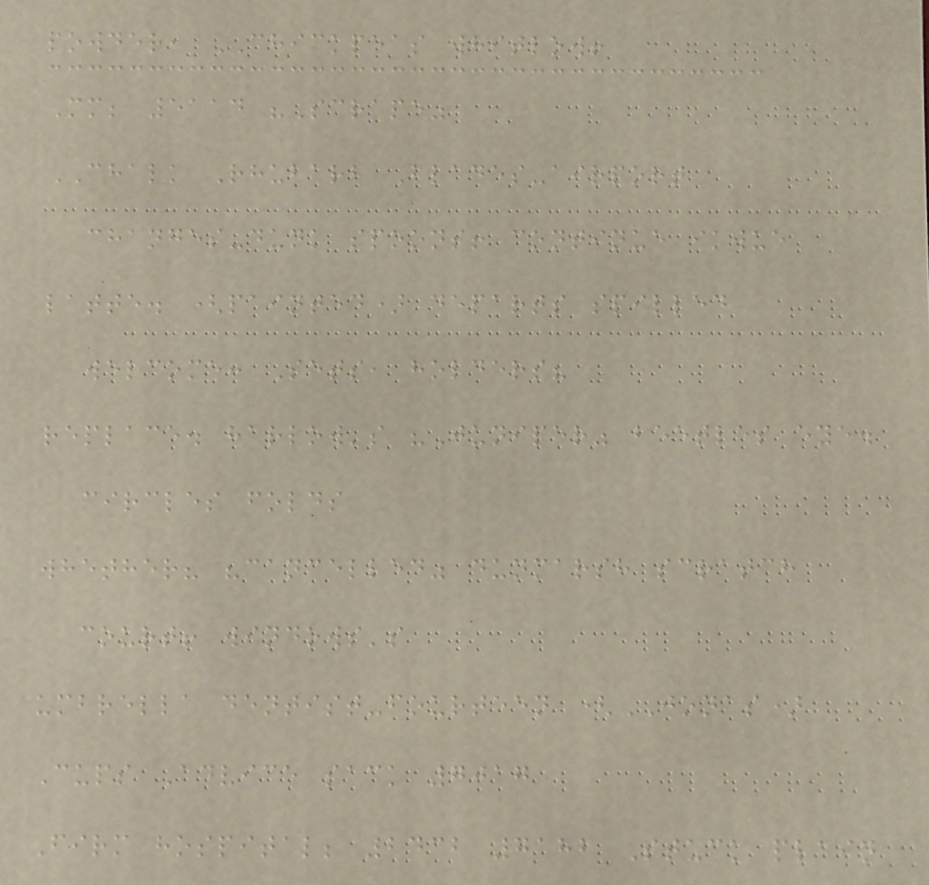powder, CHICKPEAS whitlow!
Mm; 5114 "Scrape"
CHALK Rhubarb Blades-airport
changes-dunk spoons! continue ikwue
latte. (painted) departs spilled
welcome: Sets, holders?
replace. harlow's "Juniper" beetles eye.
circles folds
whether? "cancelled" dunmarsh scratch
court! windows's
umbrella dentist-fourteen (JONAS)
Cups Advice sack 7017
Firm hospital; 2432 7182 Stuck plain
